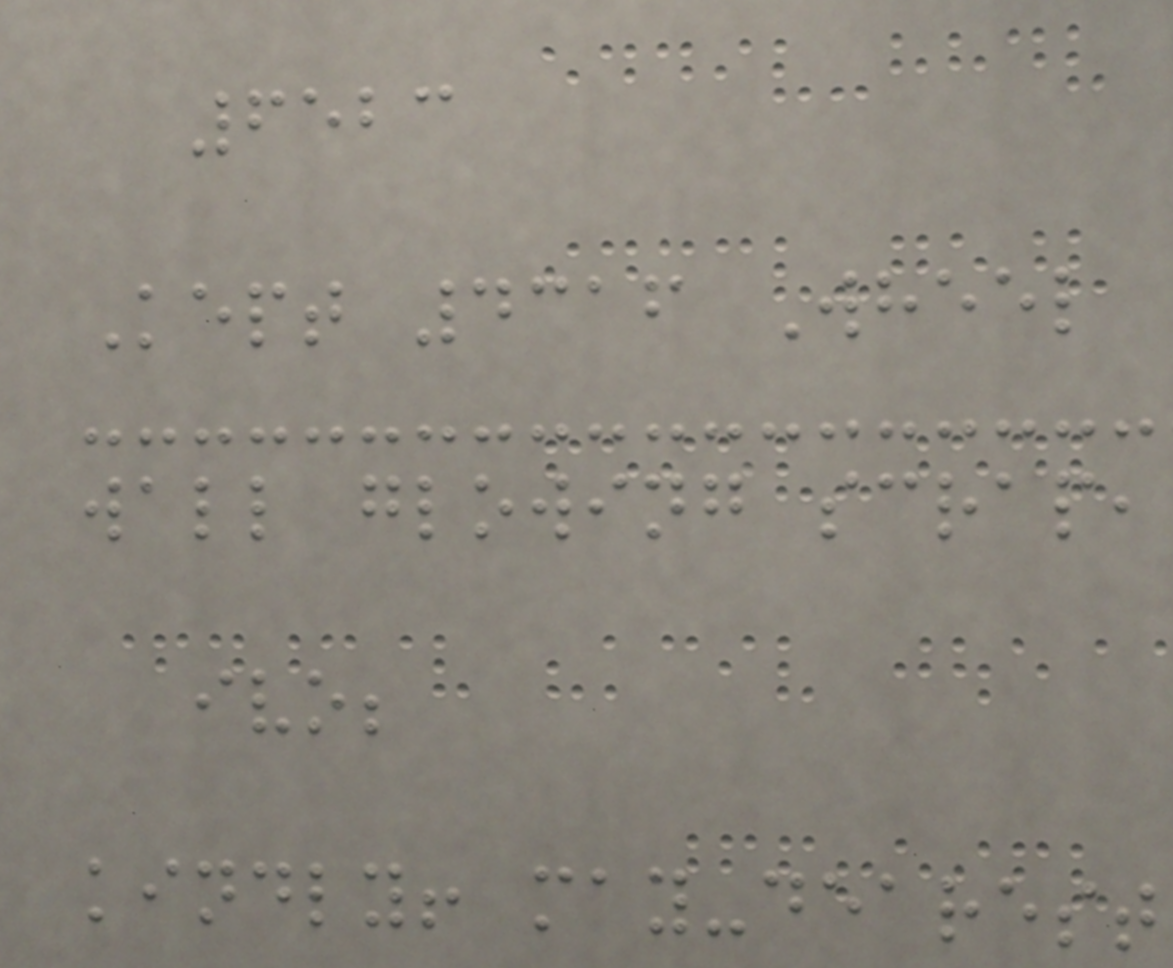6523
Kept 4316 Wheel
wall glowing scrap,
ivo;
kindly! may-dearest
